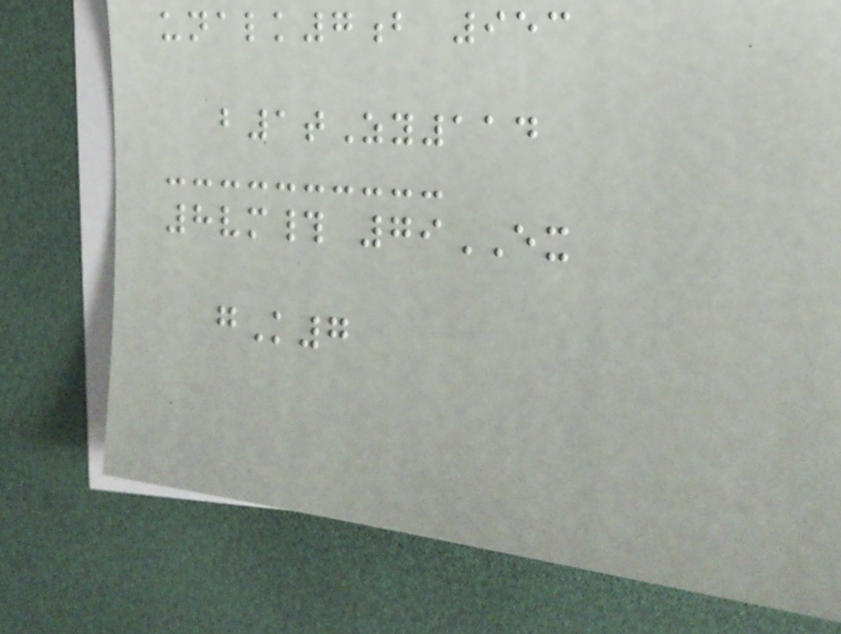unalk7b 953
b1tZy114
8vm# 79EX
gK7
